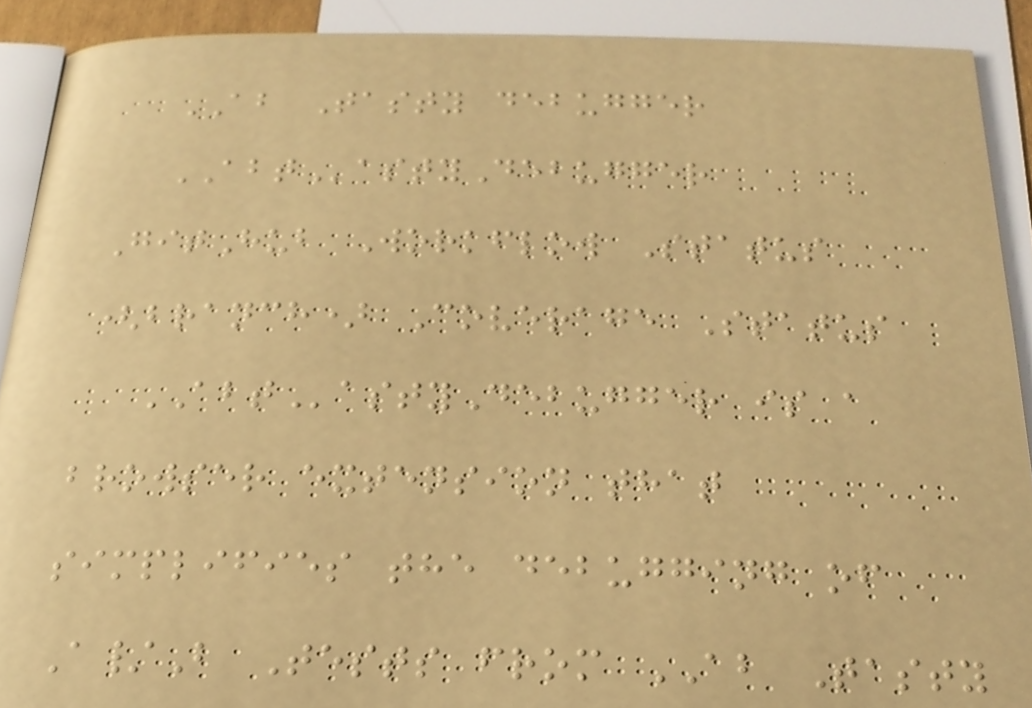AB Tasty debugger
ABTastyDebugger
GitHub Workflow Status
(branch) Coverage Status
ABTastyDebugger is a
browser extension that
simplifies the debugging of
A/B Tests from AB Tasty
